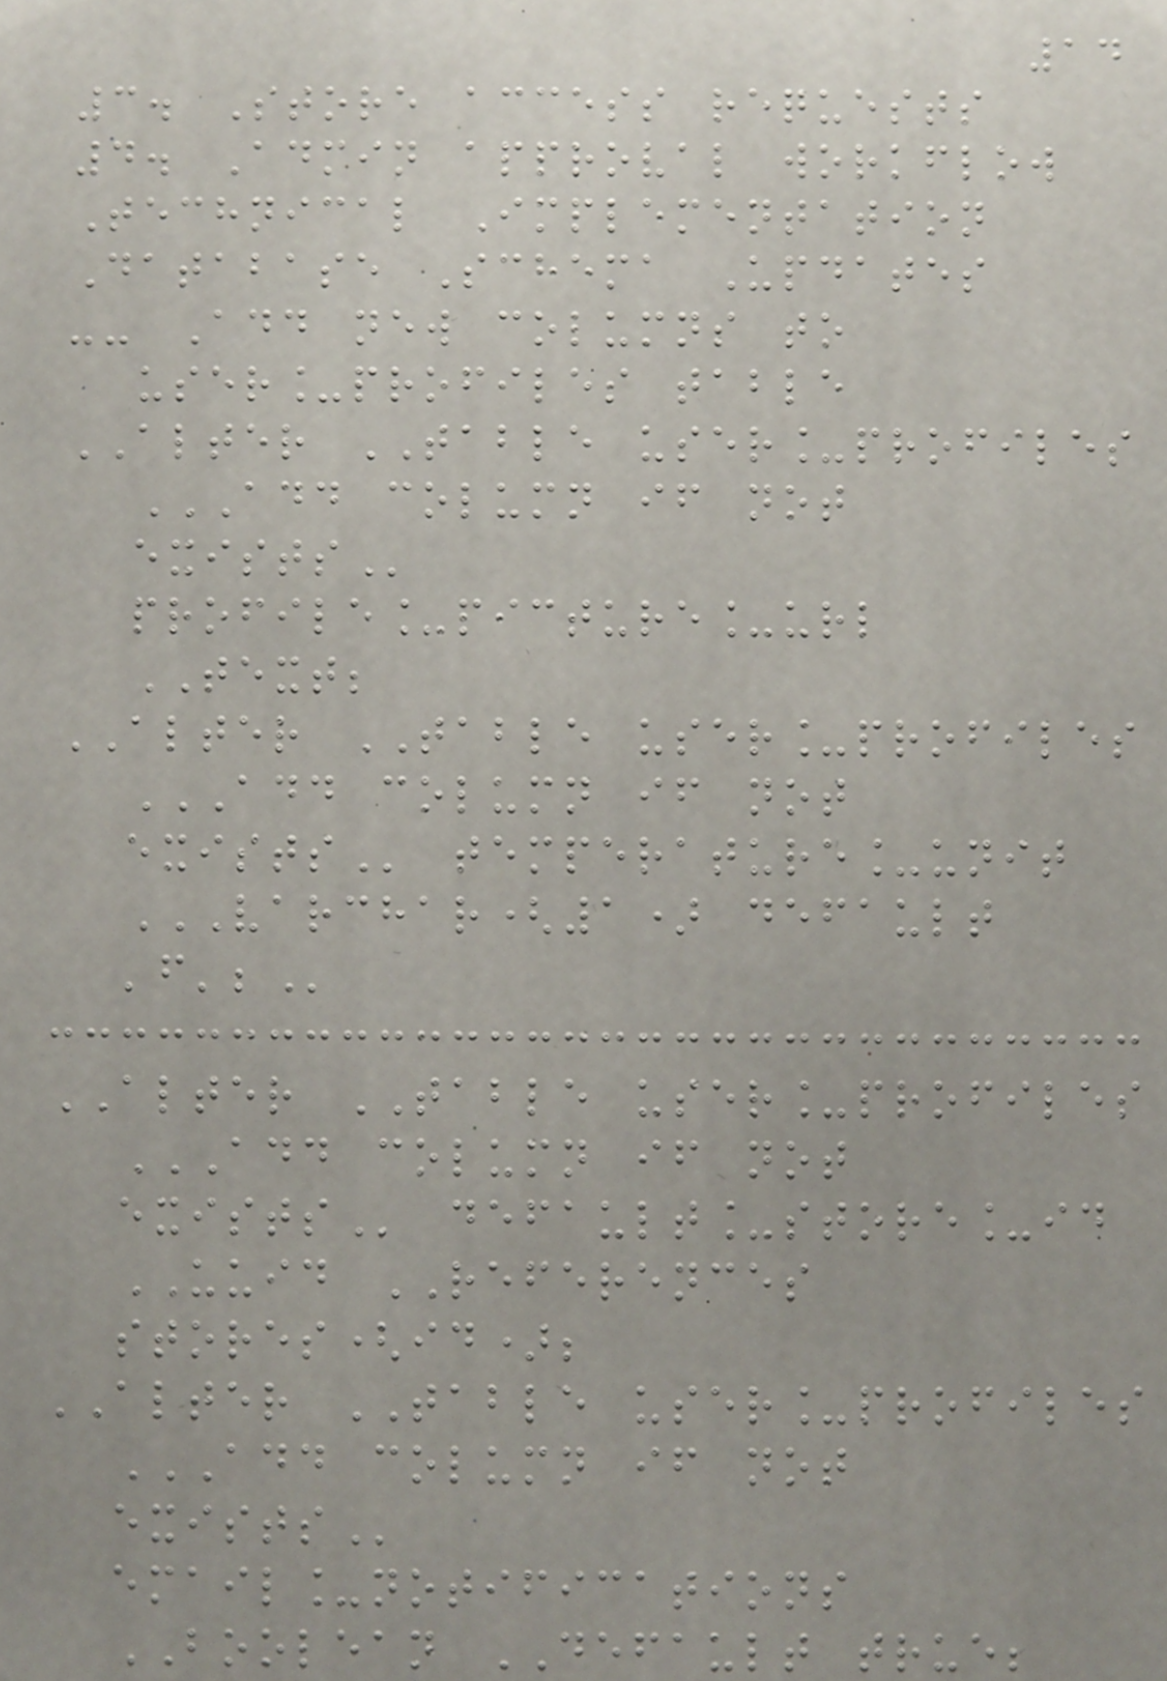14
3. Store access requests
4. Admin approval workflow
Technical Implementation
Database Schema Updates
-- Add new columns to
user_profiles table
ALTER TABLE user_profiles
ADD COLUMN IF NOT
EXISTS
profile_picture_url
TEXT;
ALTER TABLE user_profiles
ADD COLUMN IF NOT
EXISTS temperature_unit
VARCHAR(1) DEFAULT
'F';
ALTER TABLE user_profiles
ADD COLUMN IF NOT
EXISTS default_store_id
UUID REFERENCES
stores(id);
ALTER TABLE user_profiles
ADD COLUMN IF NOT
EXISTS
email_notifications
BOOLEAN DEFAULT true;
